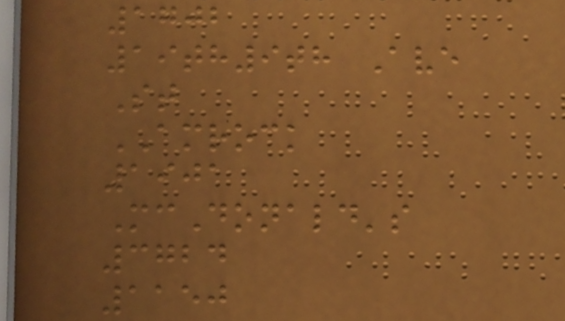1702
19th9th Ave
St
AMROCK
1901
McDonald's
3724
1150
